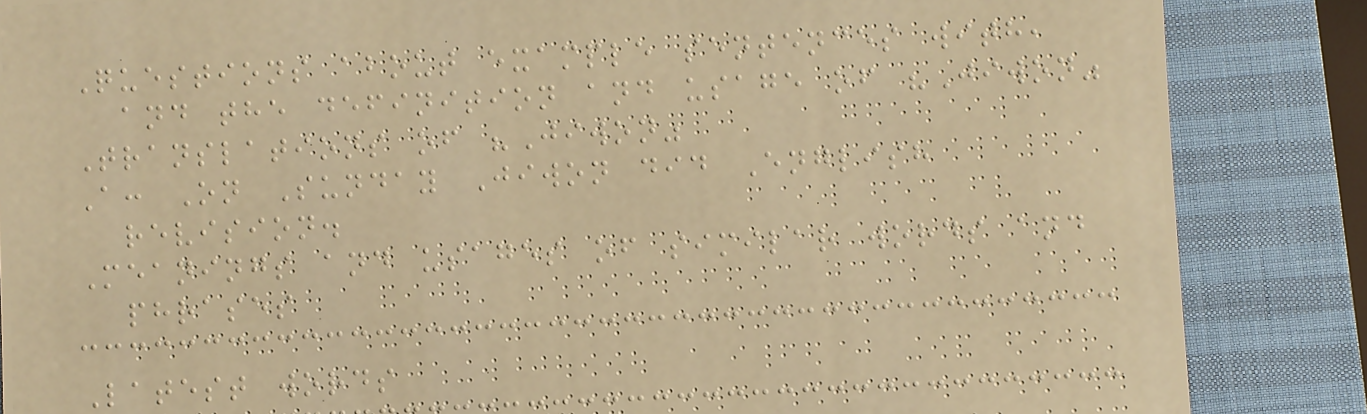Questions about example sentences with,
and the definition and usage of "Jiwon"
Translations of "Jiwon"
A: On Sunday Jiwon did English
revision.
Meanings and usages of similar words and
phrases
Latest words
